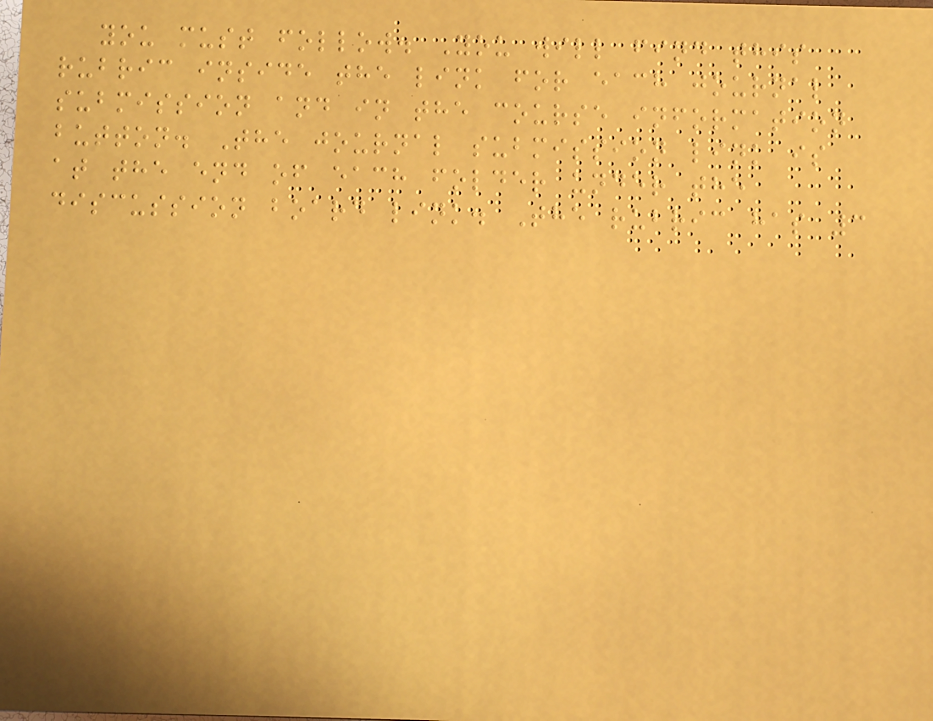you must follow. You will find this
rubric inside the link for each journal
submission and in the course information
button. The journal submission link is
at the end of each folder under the
discussion board link. The rubric has 3
